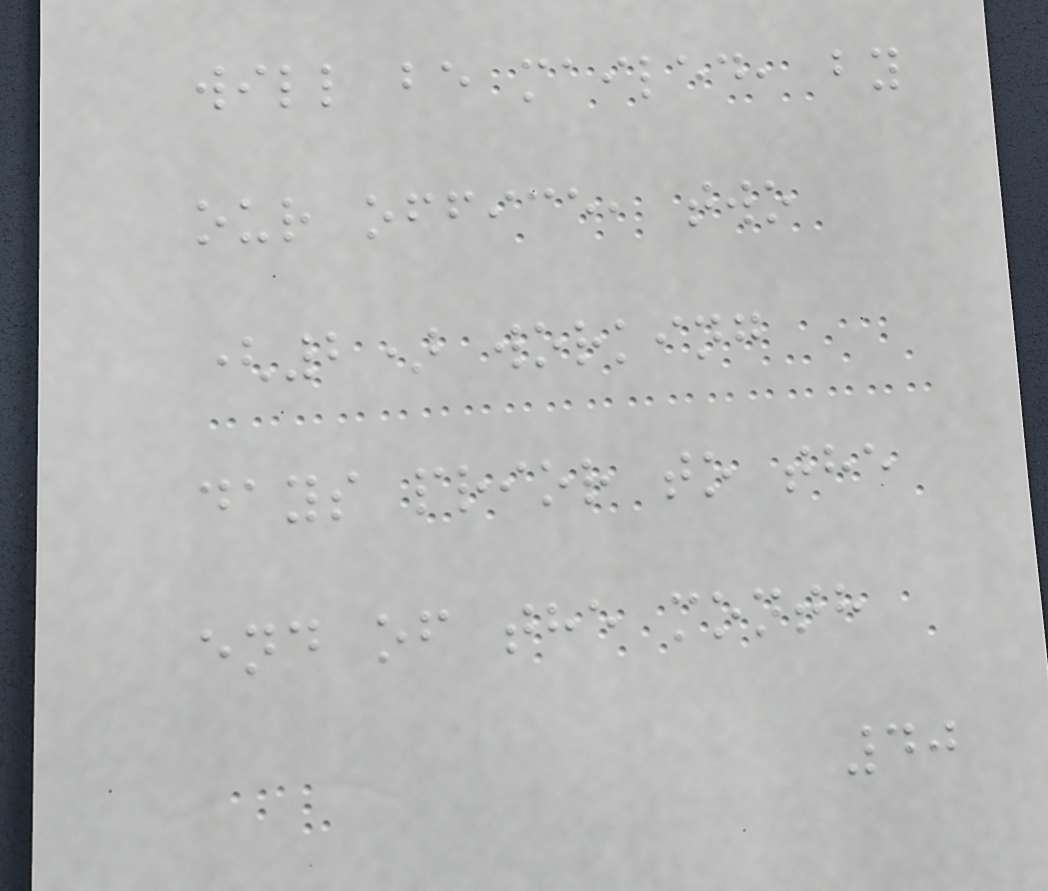will be mailed, by
our office, two
(2) working
days prior to the
end of the month
40
